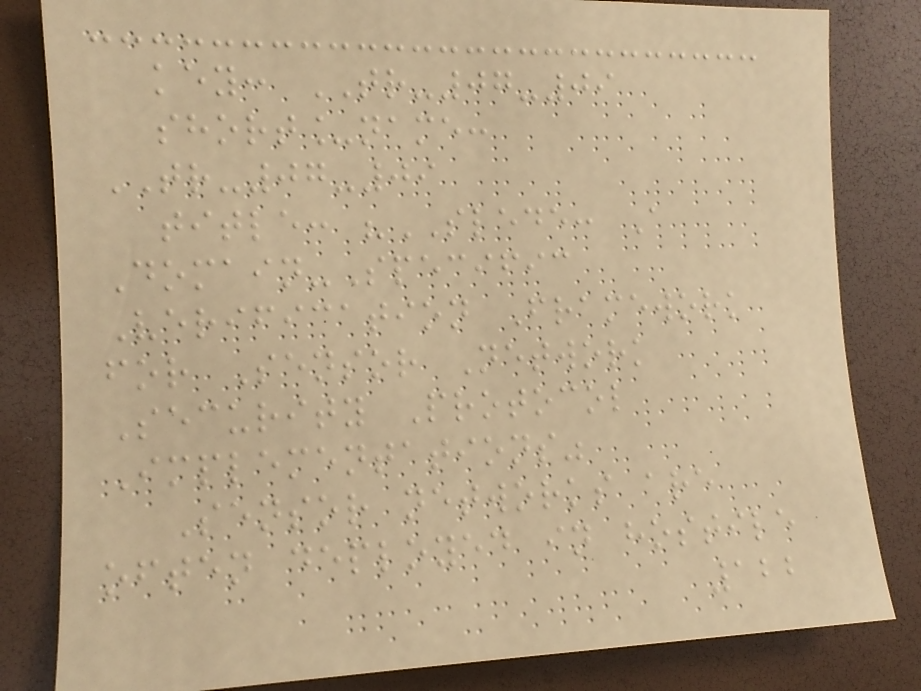key: TR-07-09
short_name:
TR-07-09
title: "SLEDE: A
Domain-Specific
Verification Framework
for Sensor Network
Security Protocol
Implementations"
Sensor networks are
often deployed in hostile
122
